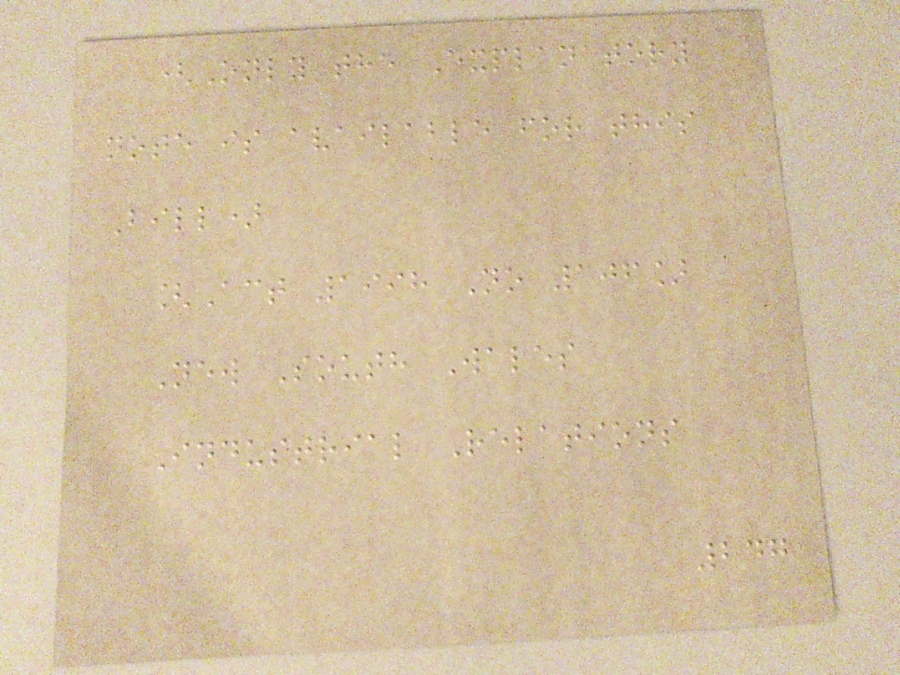(Only the Explanatory
note is available for this
Bill)
[Act 1998 No 106]
New South Wales
Industrial Relations
247
